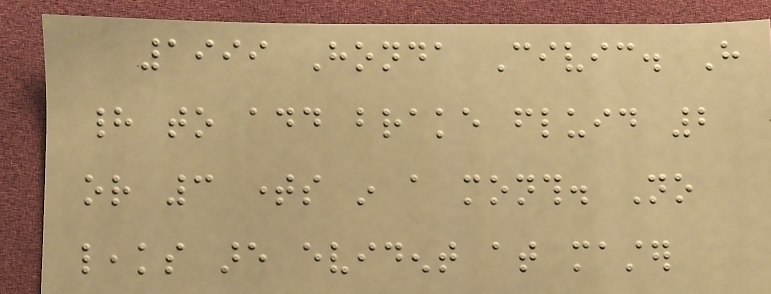1999 Honda Civic. Have
had to add brake fluid 2
or 3 times in a month. No
leaks are evident at master
